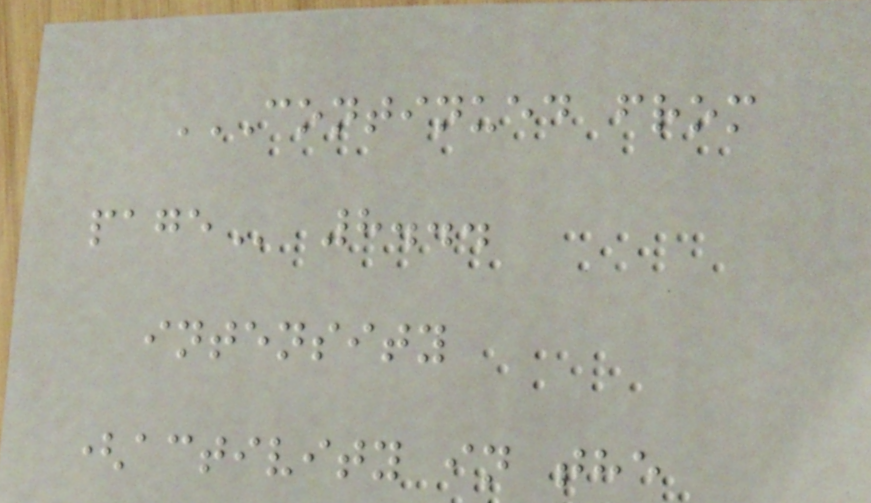CONTINUED FROM
PAGE 8...
intensity
(activity in the
